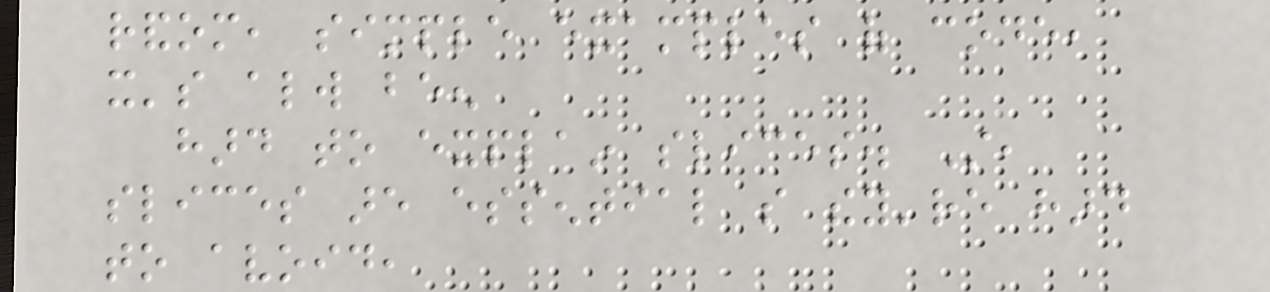random, simple examples of code,
it's always been
hard to explain slices. Still,
slices are essential so they're hard
to avoid,
